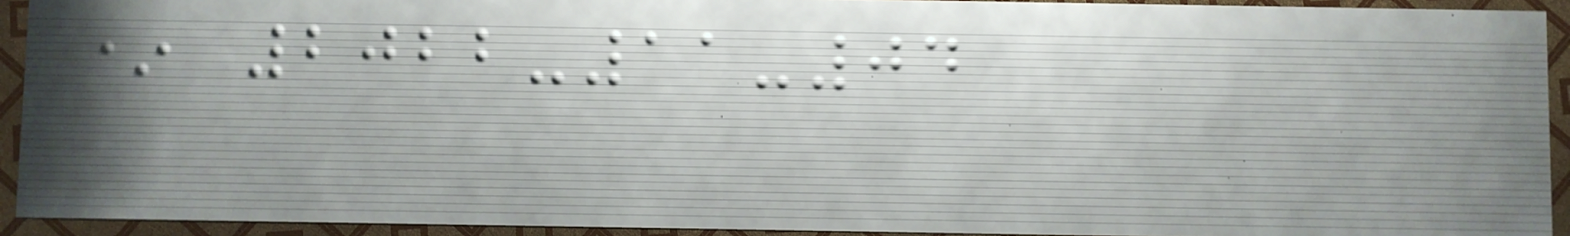* 2022-11-04
